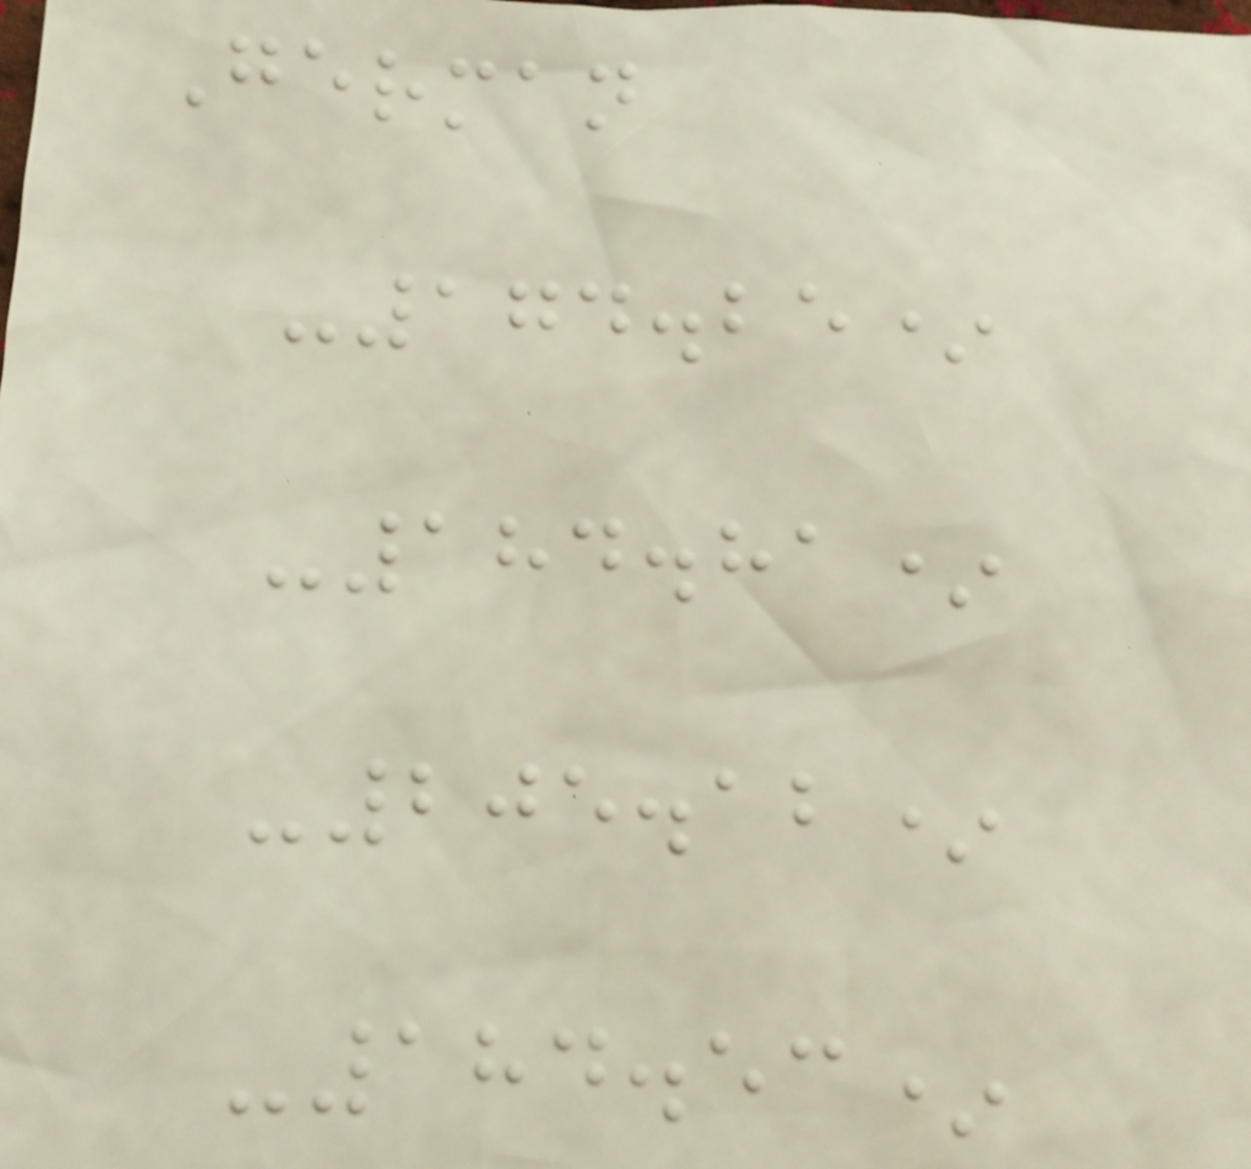German
-174.25*
-184.81*
-205.12*
-184.53*
